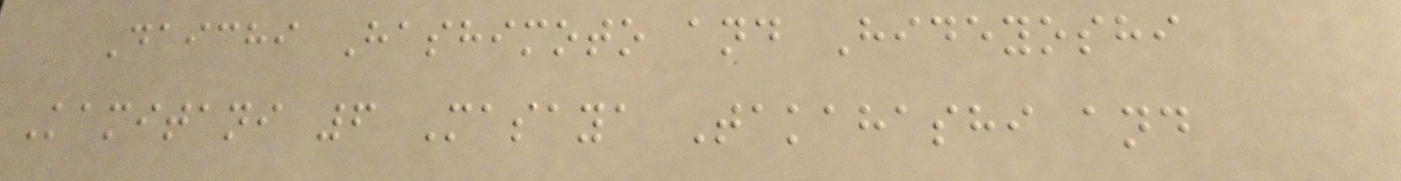Daichi Hashimoto and Hideyoshi
Kamitani 6 Masaya Takahashi and
